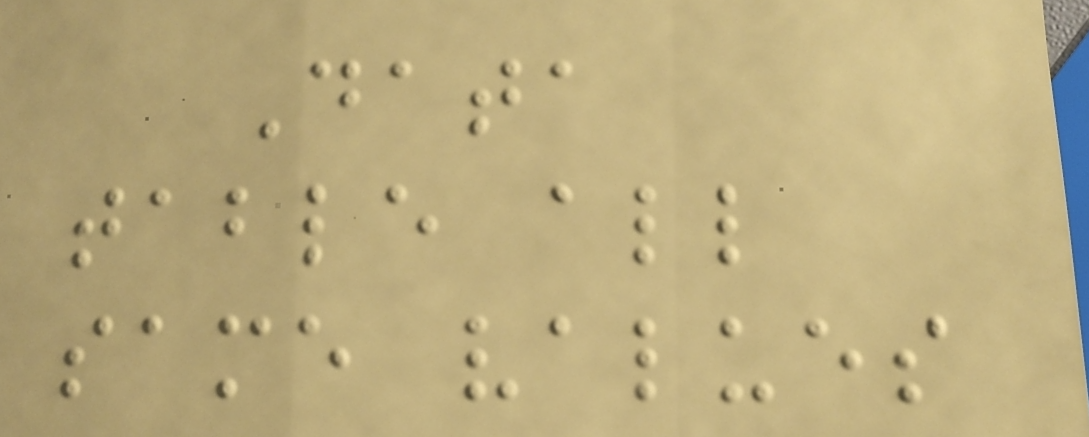Data
table all
same values
